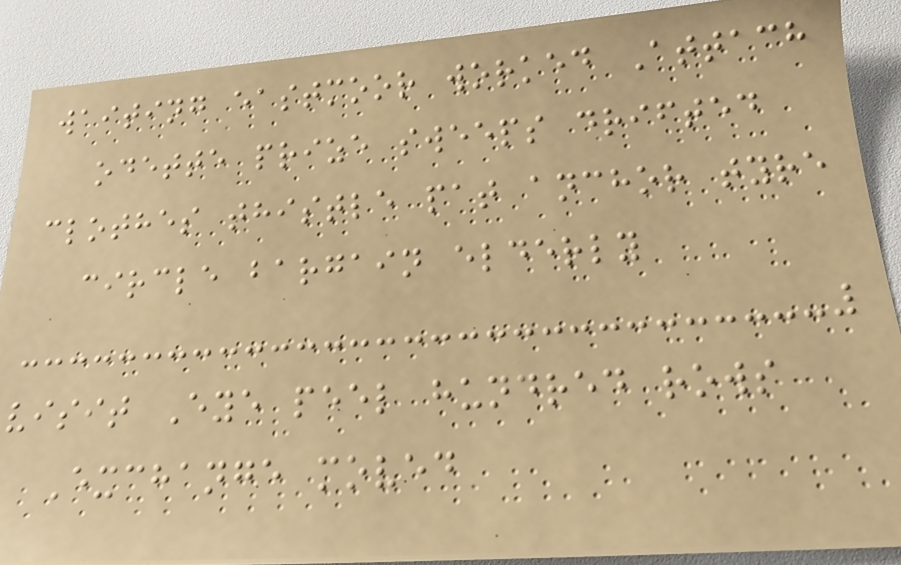waiting eastmoor worked Attach
odette prize sweeps drifted
clothes thistle pat anchor tyre
circle bargain elderly
visit Eye peel hundred rows
Exchange moved
